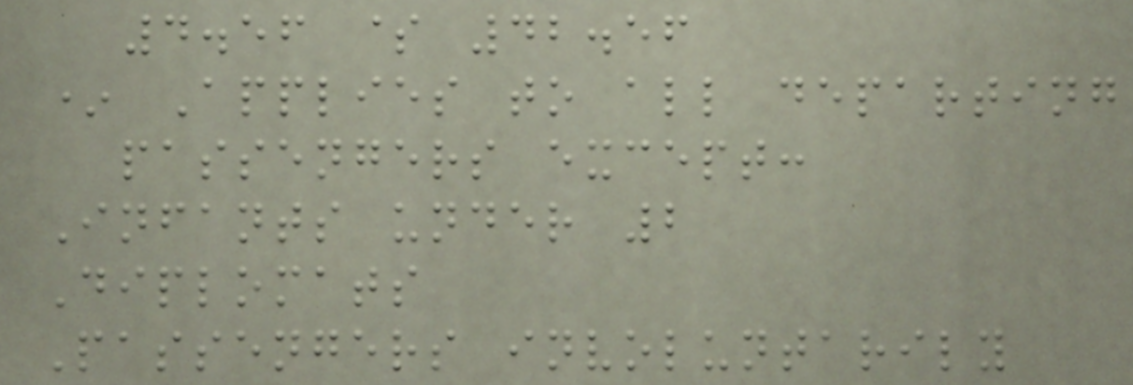4.56 $ 42.56
* Applies to all departing
passengers except:
Infants under 2
Diplomats
Passengers involuntarily
